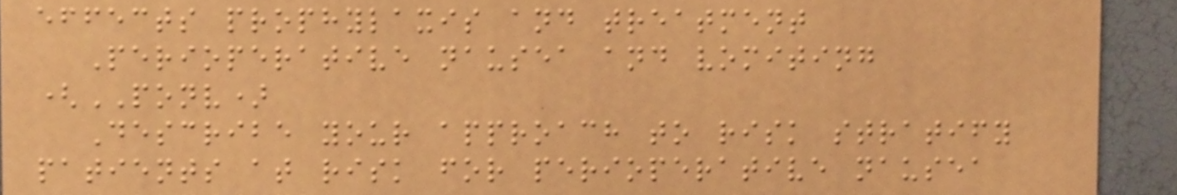effects prophylaxis and treatment
Perioperative nausea and vomiting
(PONV)
Describe your approach to risk stratify
patients at risk for perioperative nausea
